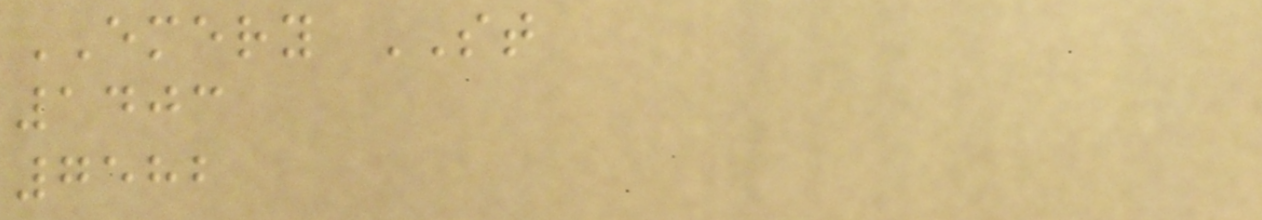EMERY ST
1403
7582
